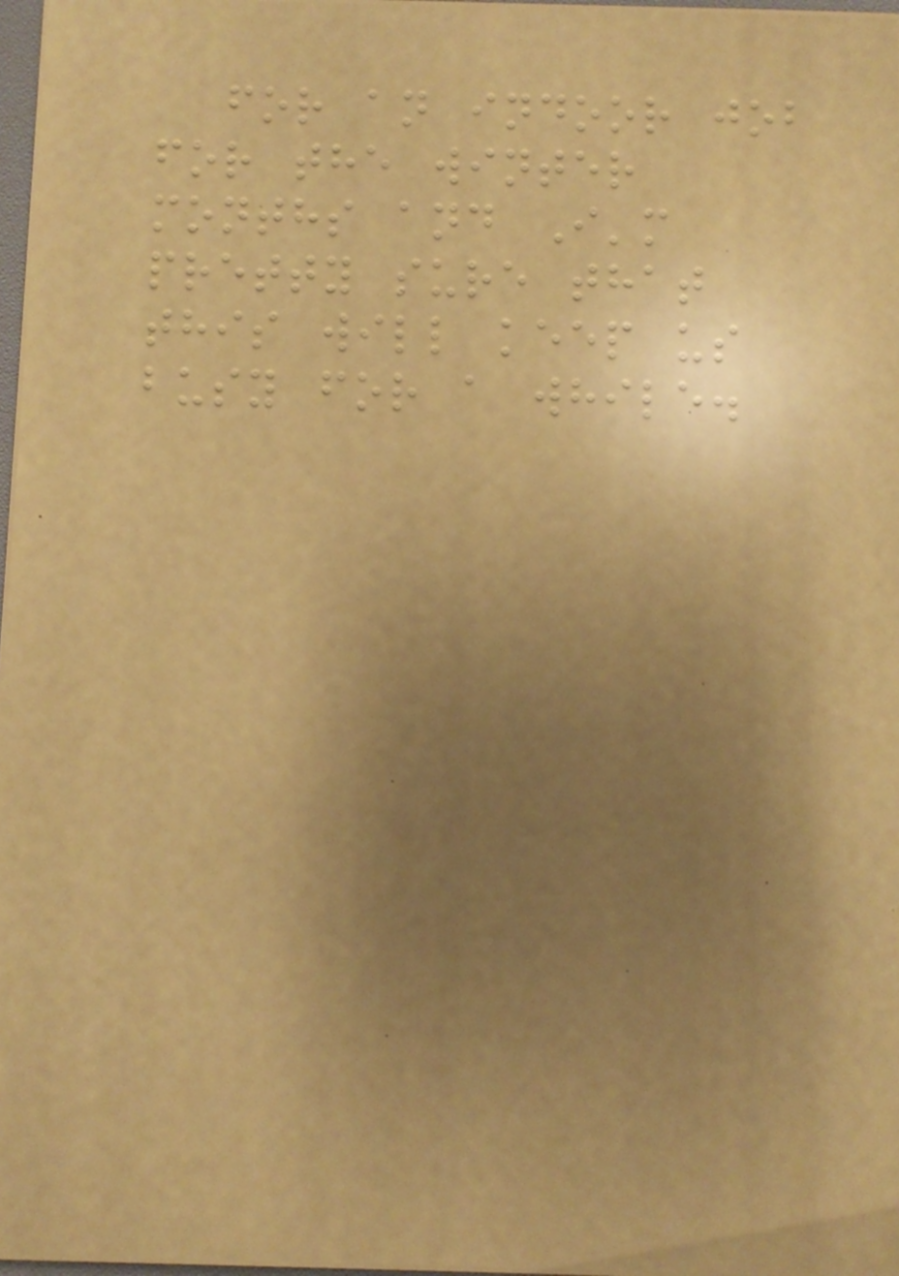for an indoor job
for the winter
months and I'm
pretty sure that
this will keep us
busy for a while.
